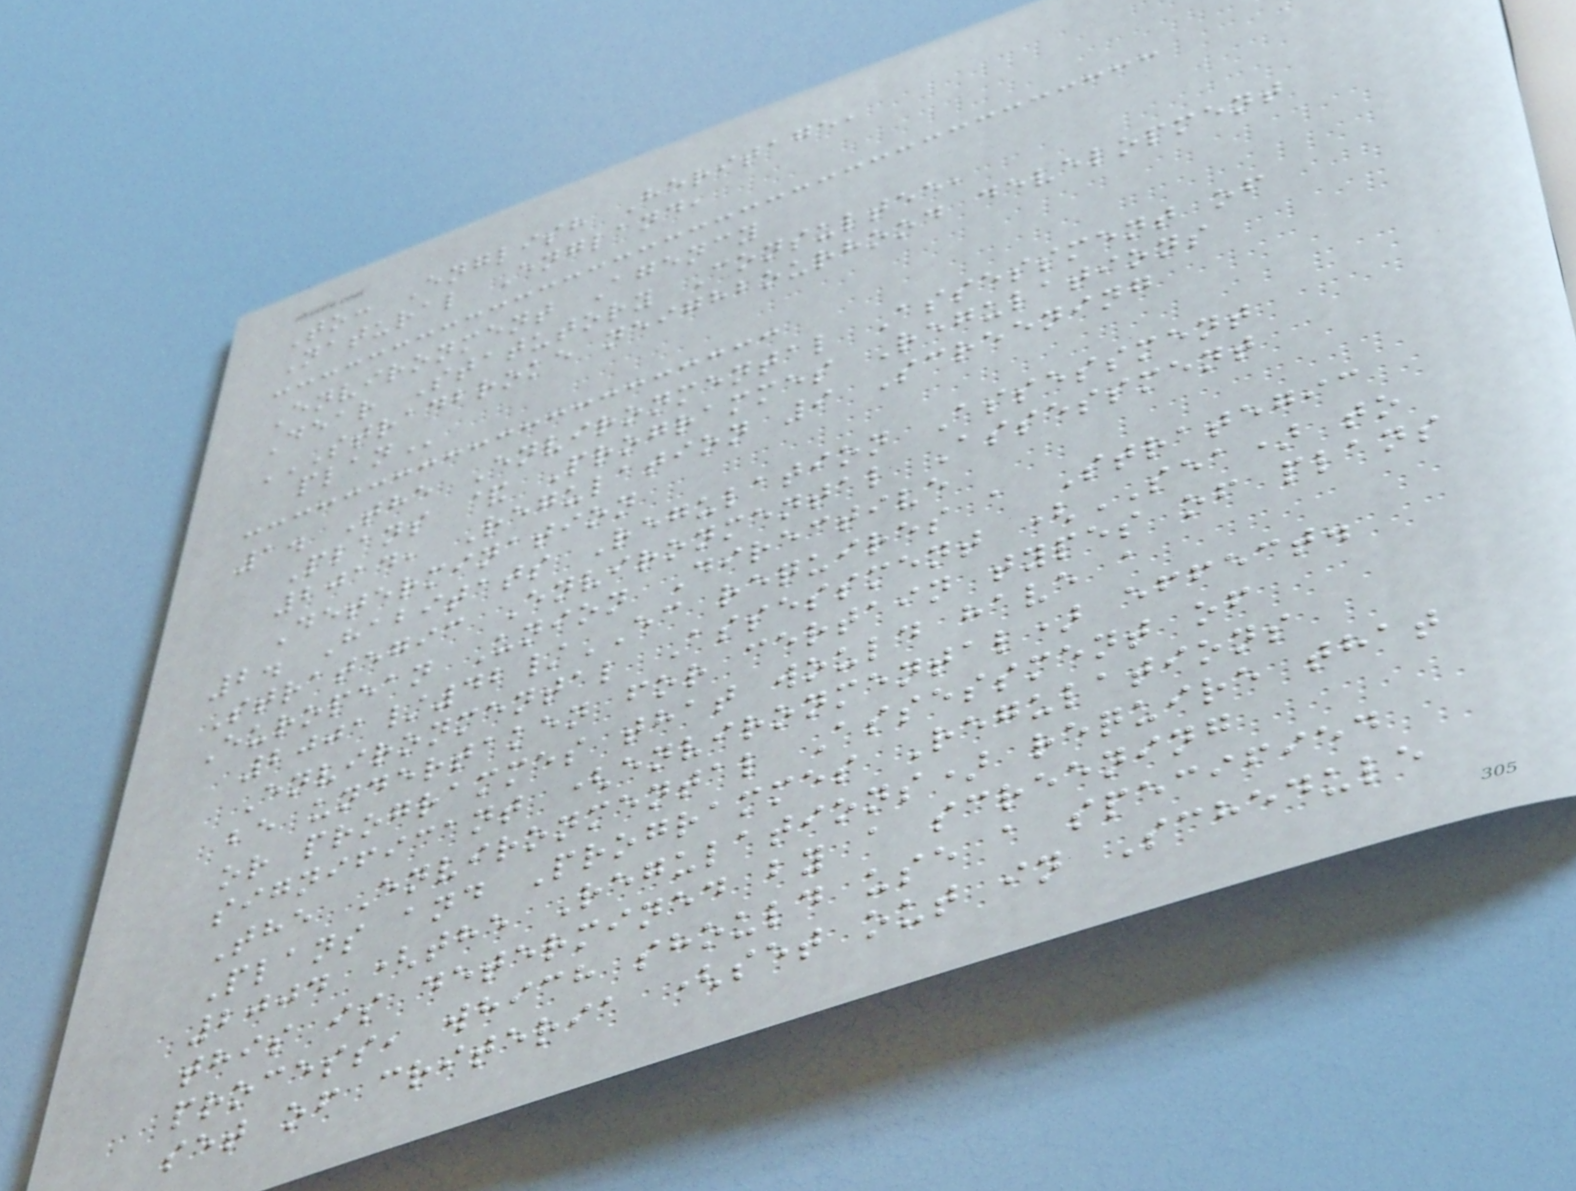To: English Heritage,
Natural England,
Environment Agency
Dear Statutory Consultee,
STRADBROKE NEIGHBOURHOOD DEVELOPMENT
PLAN
1. The Environmental Assessment of
Plans & Programmes Regulations
2014, Regulation 9 Screening
Determination
2. Habitats Regulation Assessment
Strategic Environmental Assessment
European Union Directive
2001/42/EC requires a Strategic
Environmental Assessment (SEA) to
be undertaken for certain types of plans
or programmes that would have a
significant (environmental) effect.
The Environmental Assessment of
Plans and Programmes Regulations
2004 (the Regulations) require that
this is determined by a screening
process, which should use a specified
set of criteria (set out in Schedule
